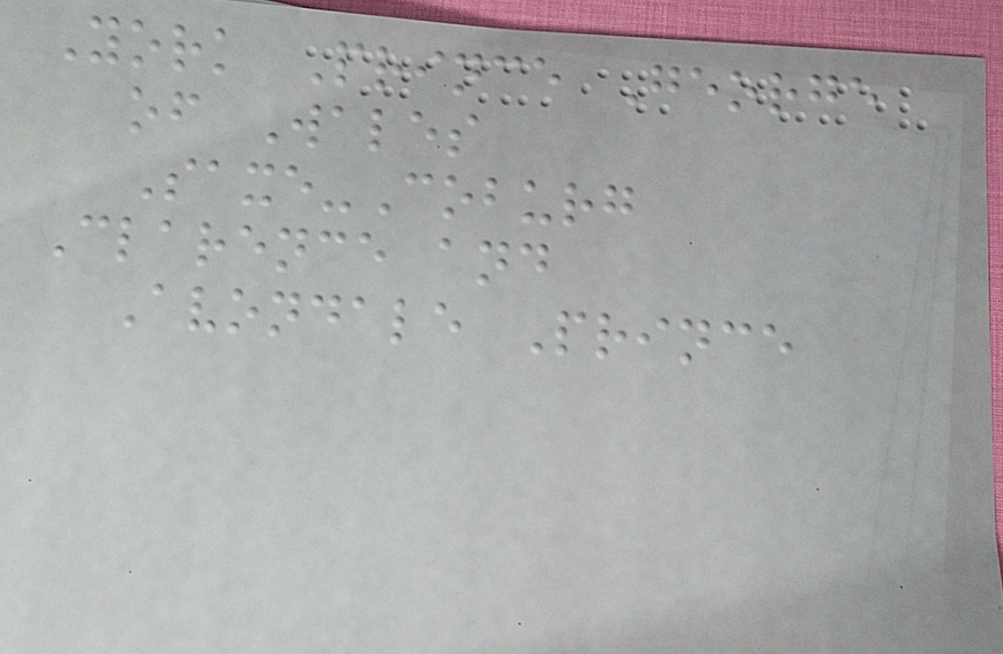York Prince George
of Wales
Saxe-Coburg
Clarence and
Avondale Prince
